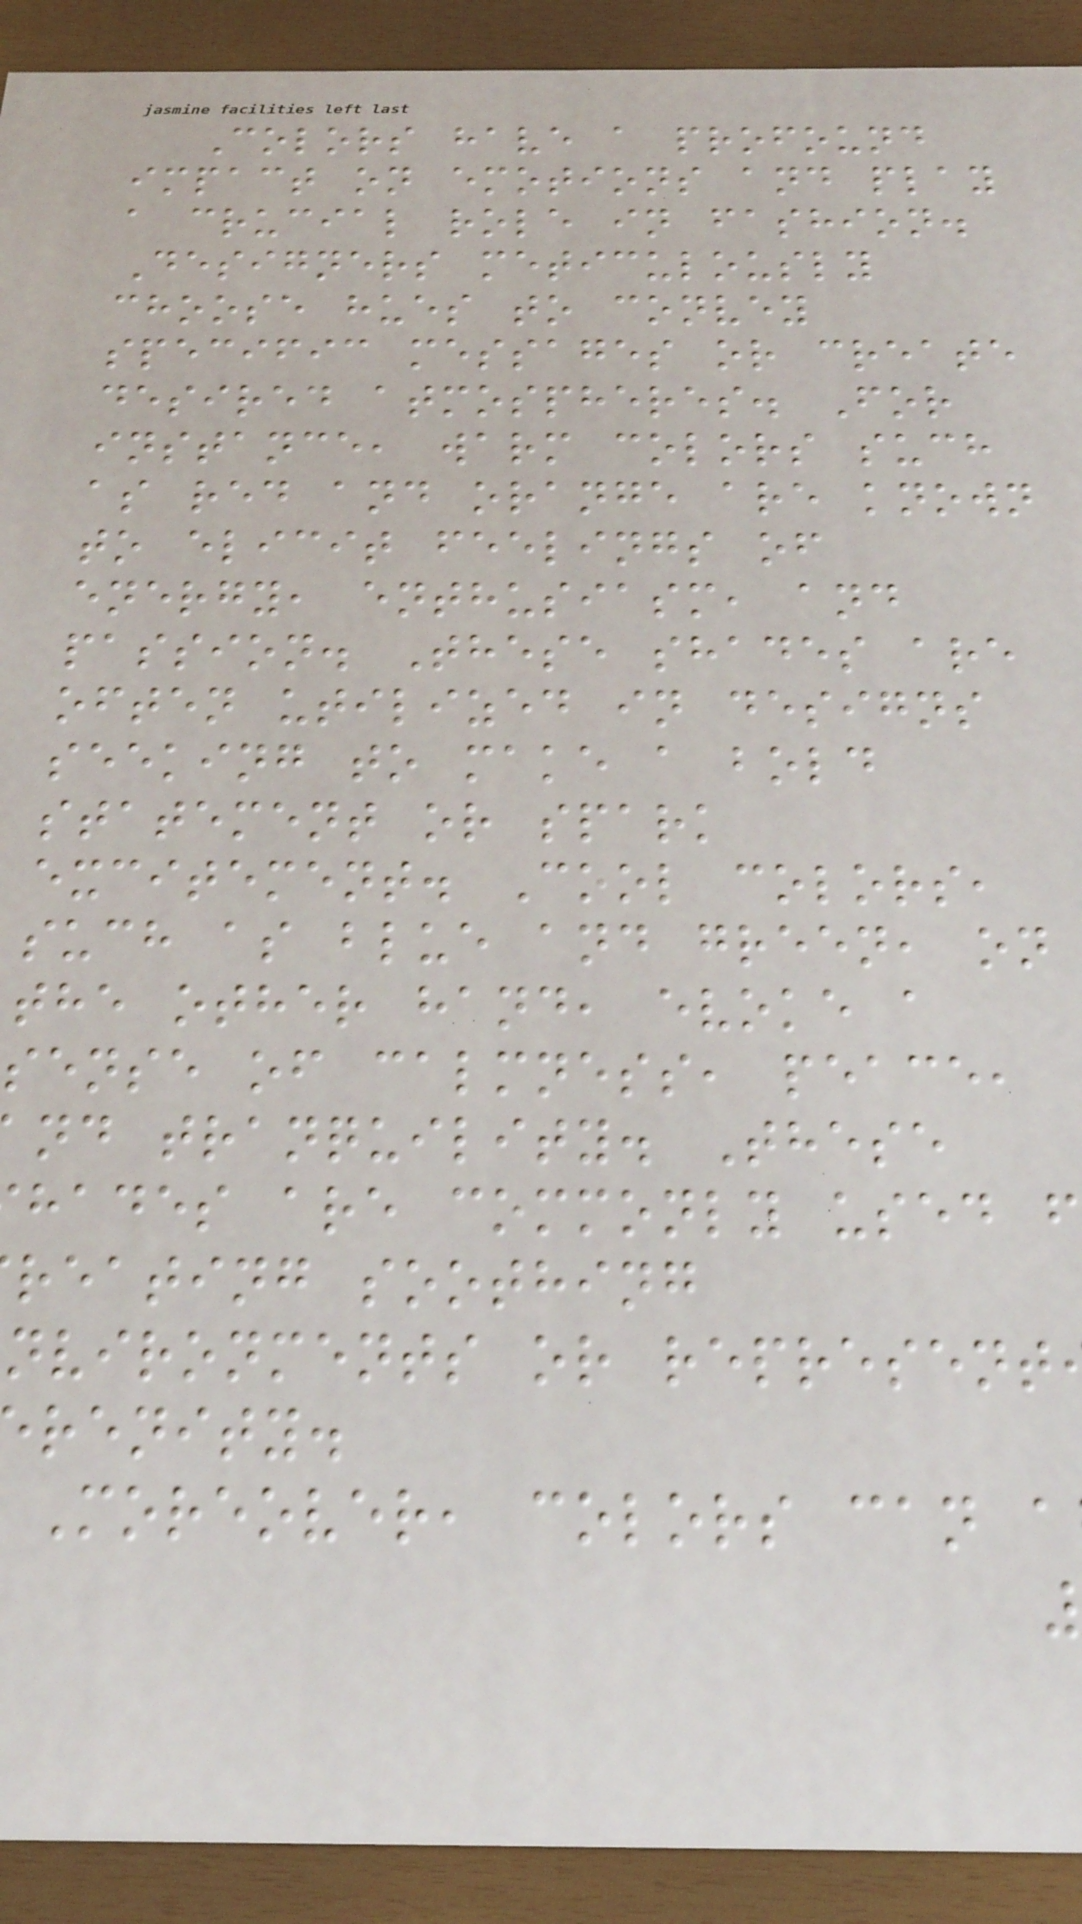Colors have a profound
impact on emotions and play
a crucial role in fashion.
Designers meticulously
choose hues to convey
specific messages or create
desired atmospheres. For
instance, warm colors such
as red and orange are known
to elicit feelings of
energy, enthusiasm, and
passion. These shades are
often utilized in designs
seeking to make a bold
statement or spark
excitement. Cool colors,
such as blue and green, on
the other hand, evoke a
sense of calmness, peace,
nd tranquility. These
hades are commonly used f
reating soothing
nvironments or represent
renity.
Moreover, colors can a
